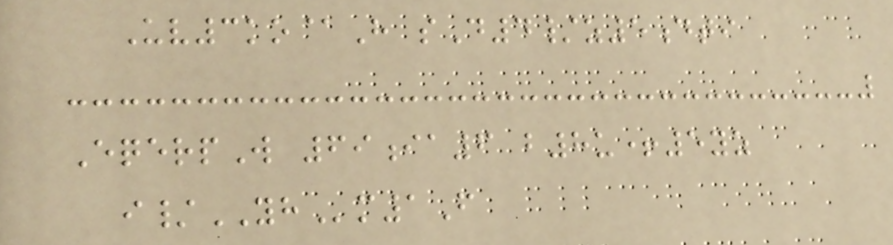Uv3ko@H sD4/z5dti
EqerpW 69ia6 b8u+5yz
i/YHm1F
